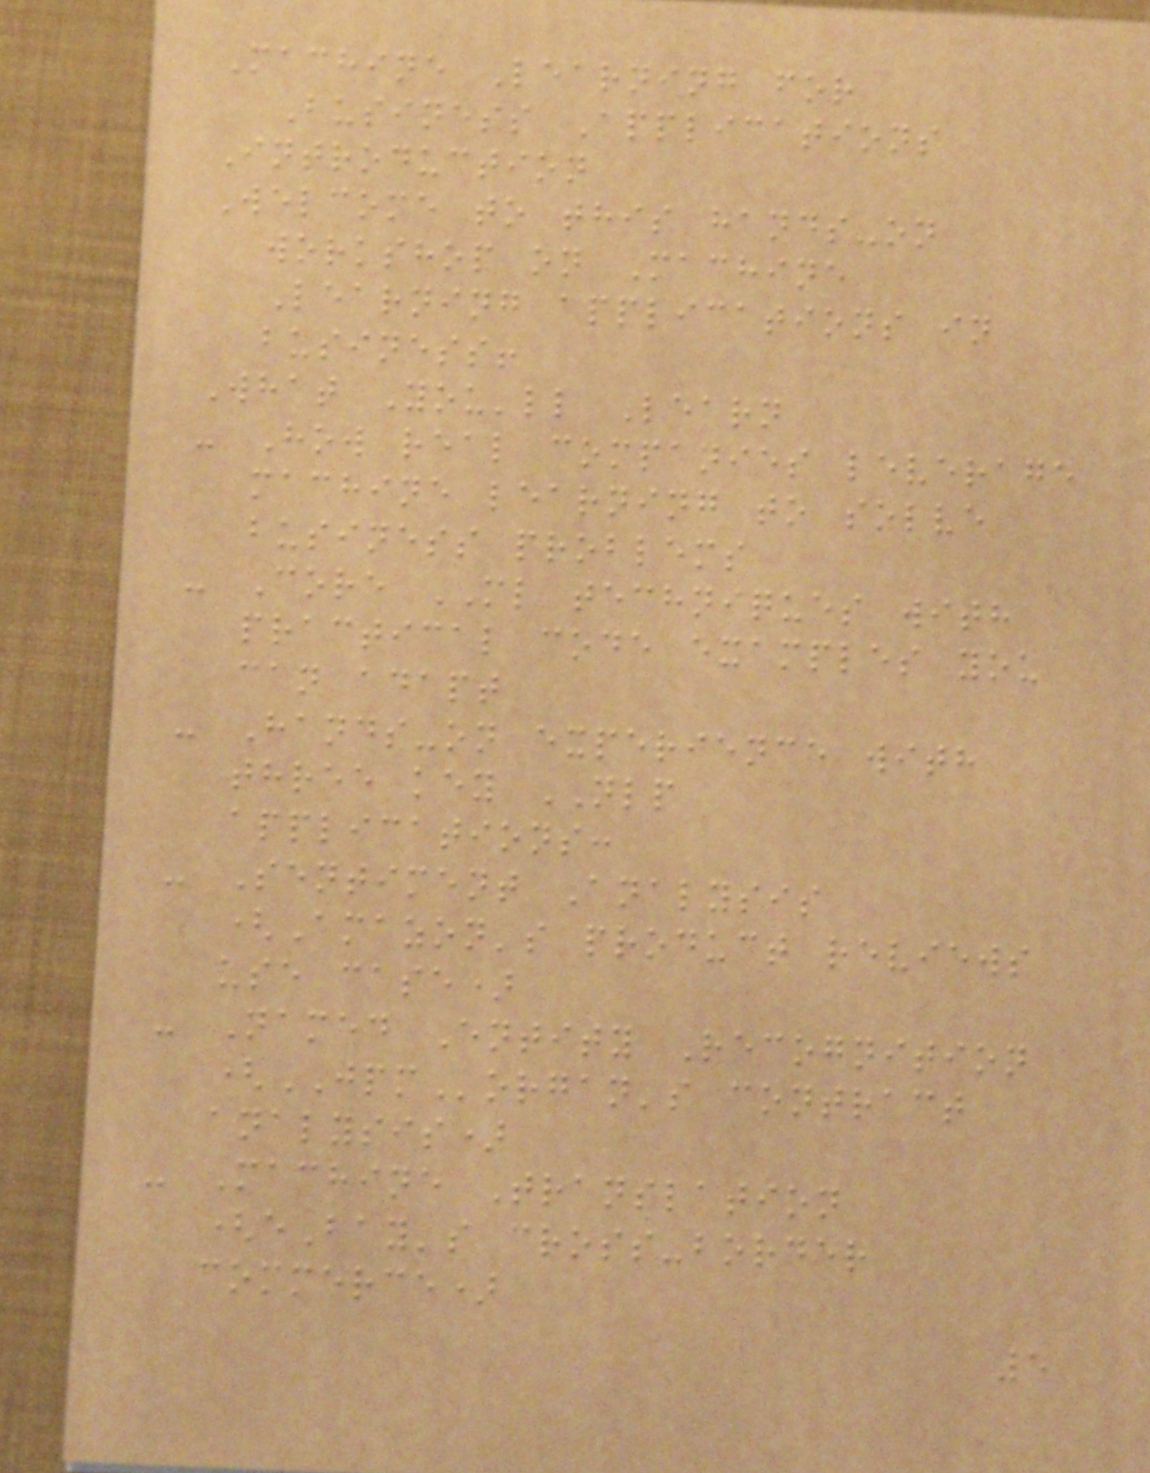Machine Learning for
Business Applications
Introduction
Welcome to this hands-on
workshop on Machine
Learning applications in
business!
What You'll Learn
- How real companies leverage
machine learning to solve
business problems
- Core ML techniques with
practical code examples you
can adapt
- Hands-on experience with
three key NLP
applications:
- Sentiment Analysis
(Amazon's product reviews
use case)
- Named Entity Recognition
(JPMorgan's contract
analysis)
- Machine Translation
(eBay's cross-border
commerce)
5
